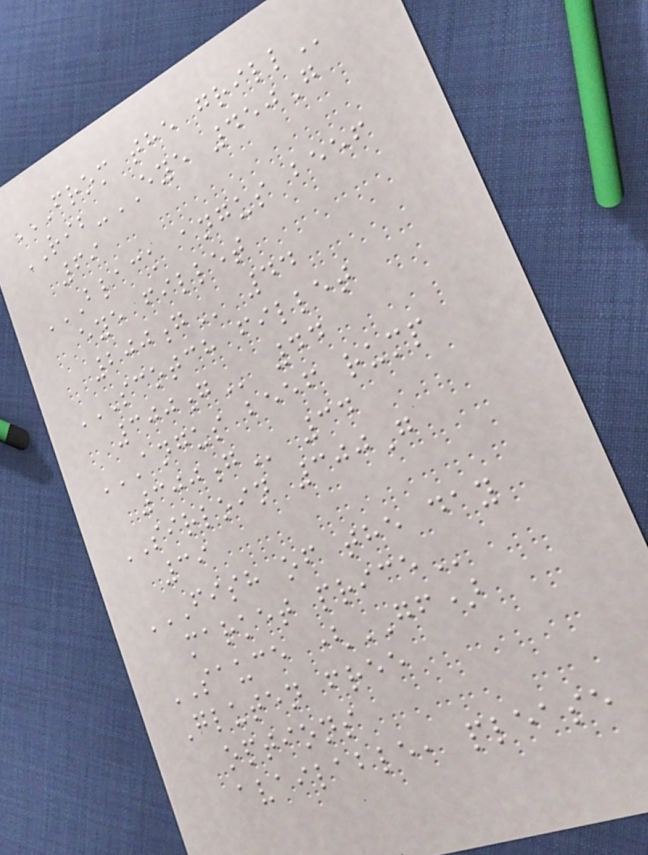FROM THE GRILL
RIB-EYE 450G
69
BLACK ANGUS BEEF
EYE FILLET
200G 44
SCOTCH FILLET
300G 44
ANGUS BEEF RUMP
300G 34
SIRLOIN 300G
39
FISH OF THE DAY
MARKET PRICE
SAUCE (GF)
Gluten free
options
available, please
